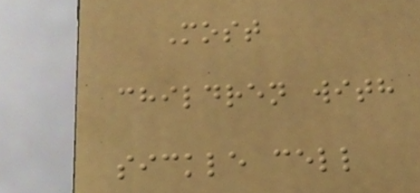Most
children with
sickle cell
